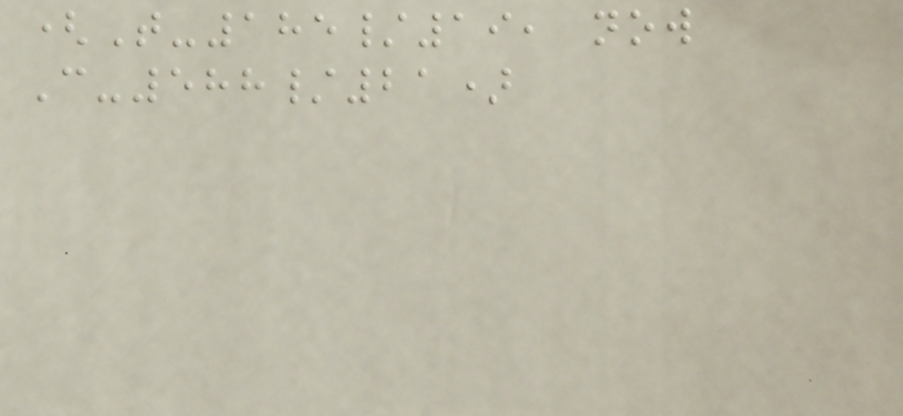(T-185/19, now
C-588/21)
